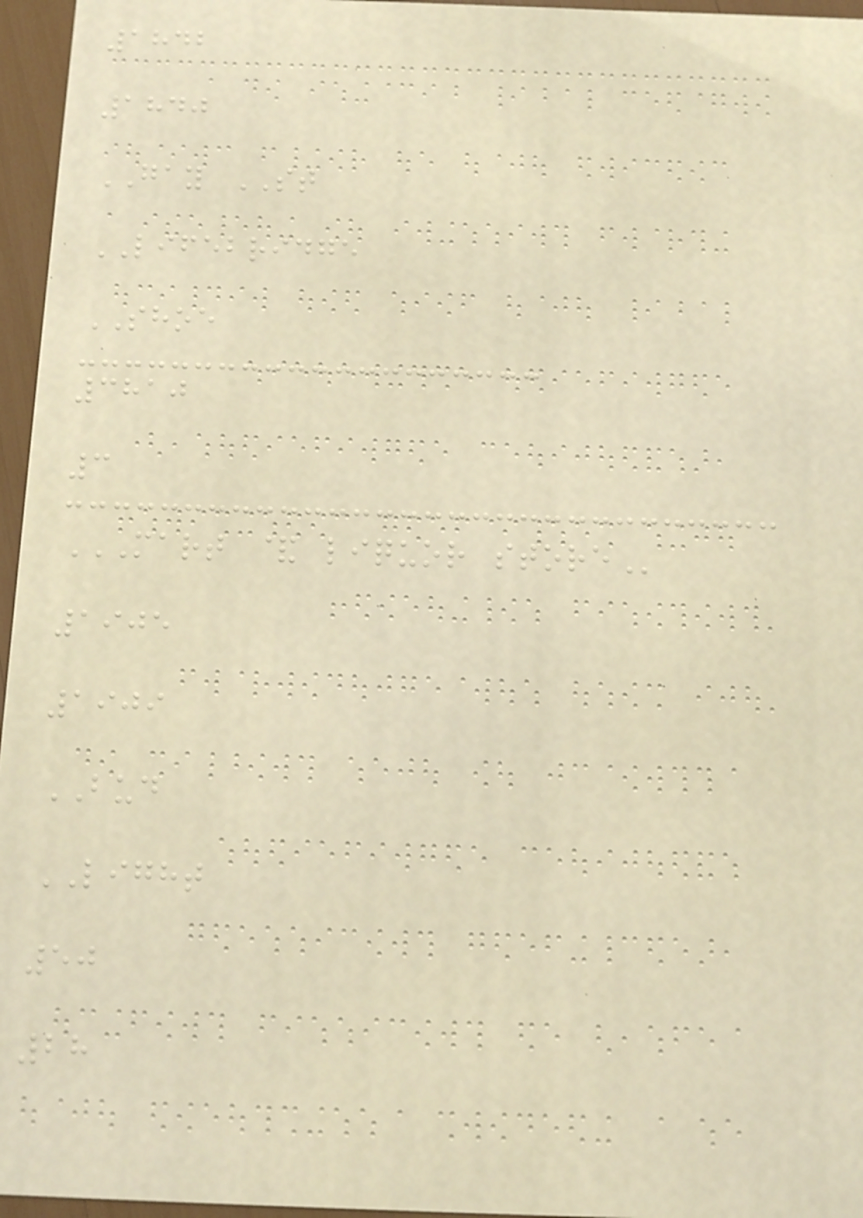1842
1840
GAY ST
LIFEBRIDGE
SHOE
3810
3
MART & LIQUOR STORE
1905
1909
BUD
LIGHT
50
28
